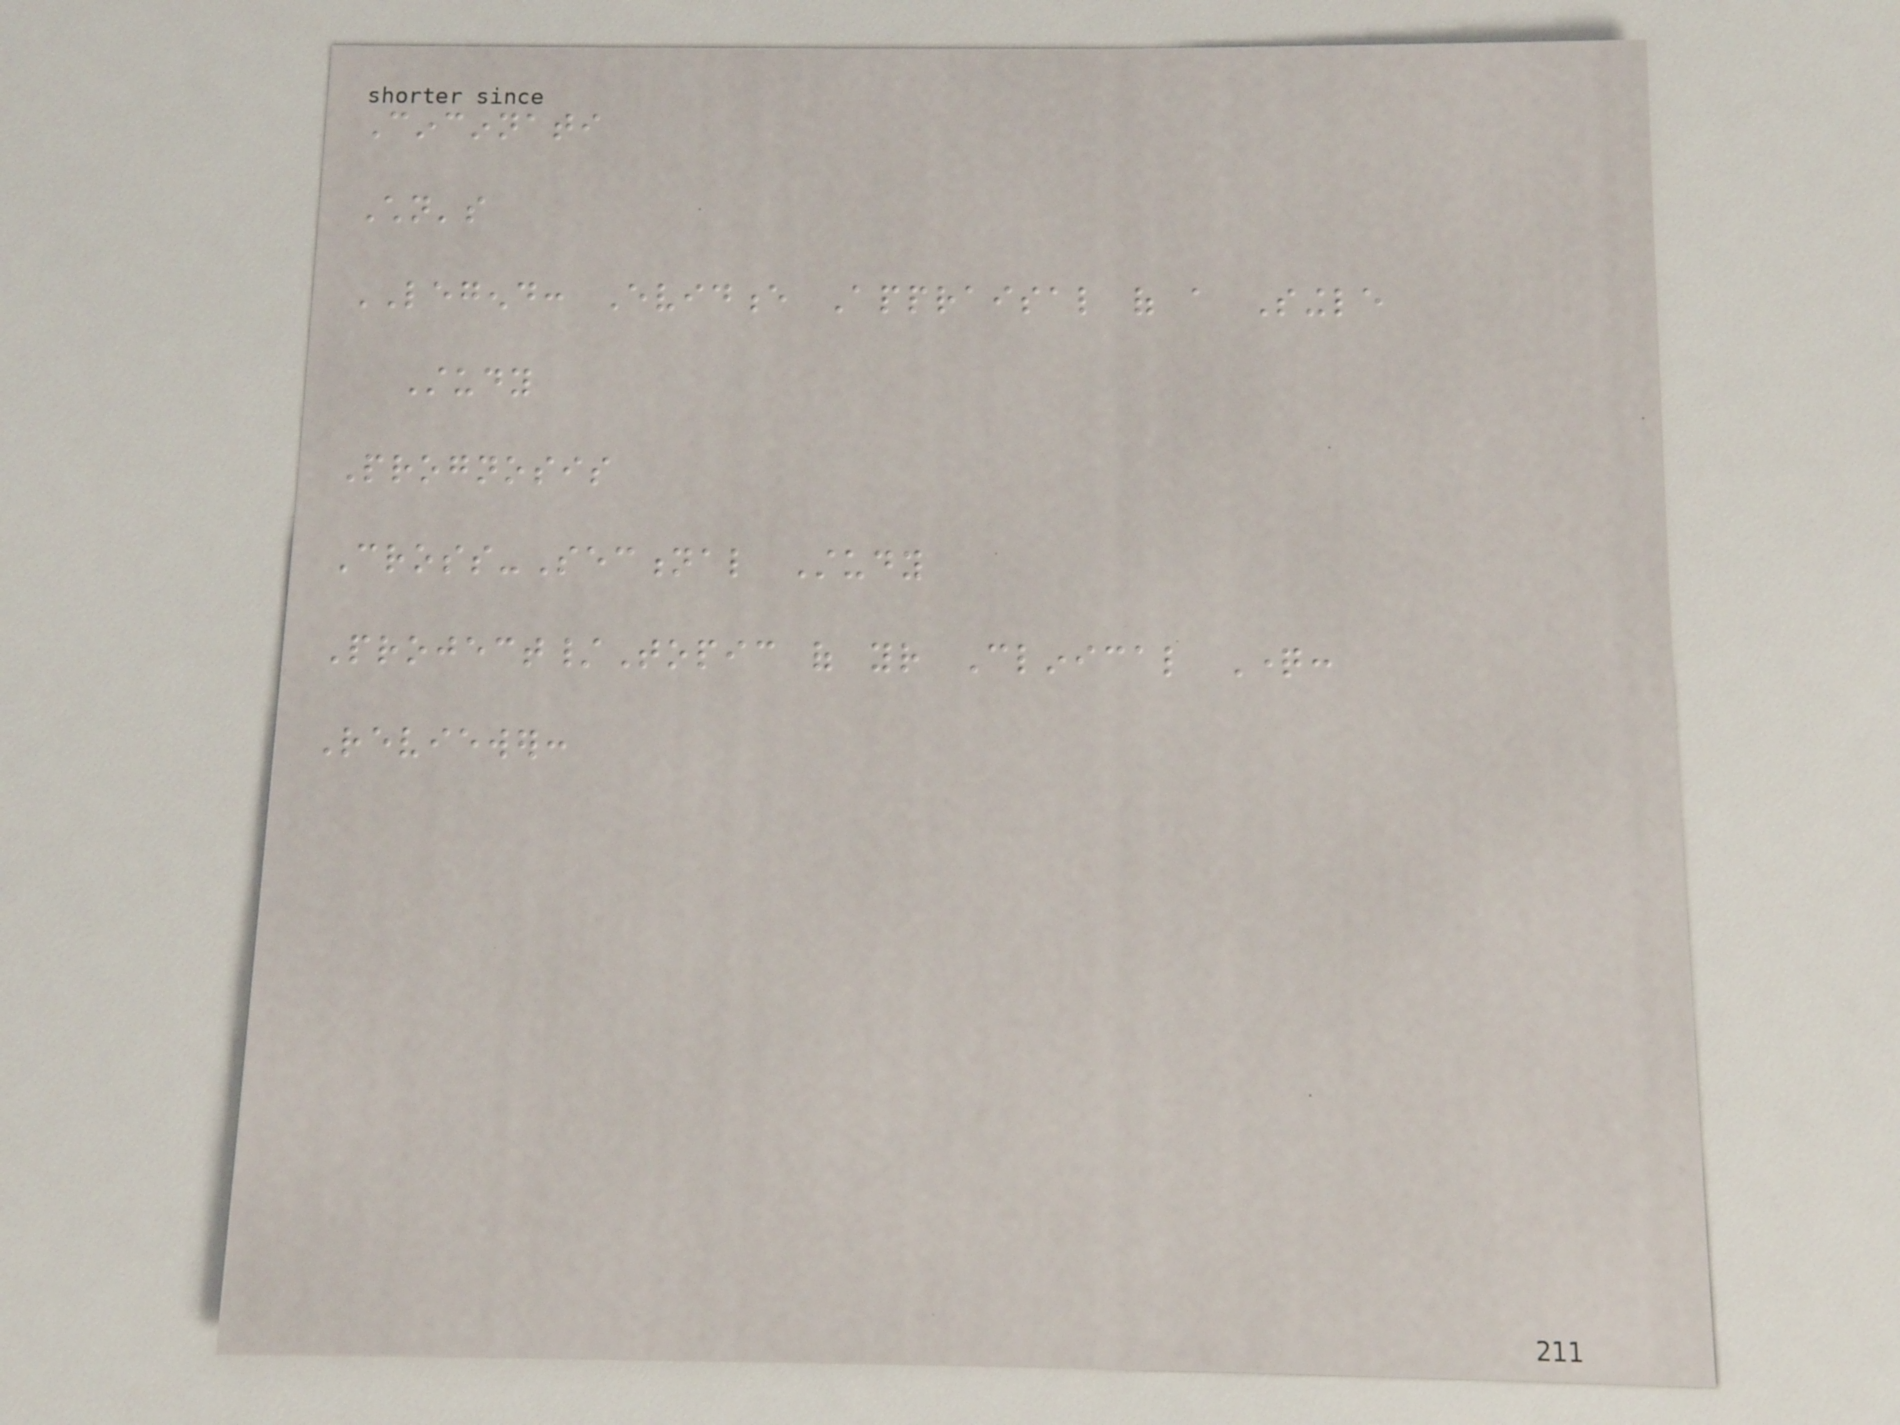Cincinnati
Children's
LEGEND: Evidence Appraisal of a Single
Study
Prognosis
Cross-Sectional Study
Project/Topic of your Clinical Question:
Reviewer:
